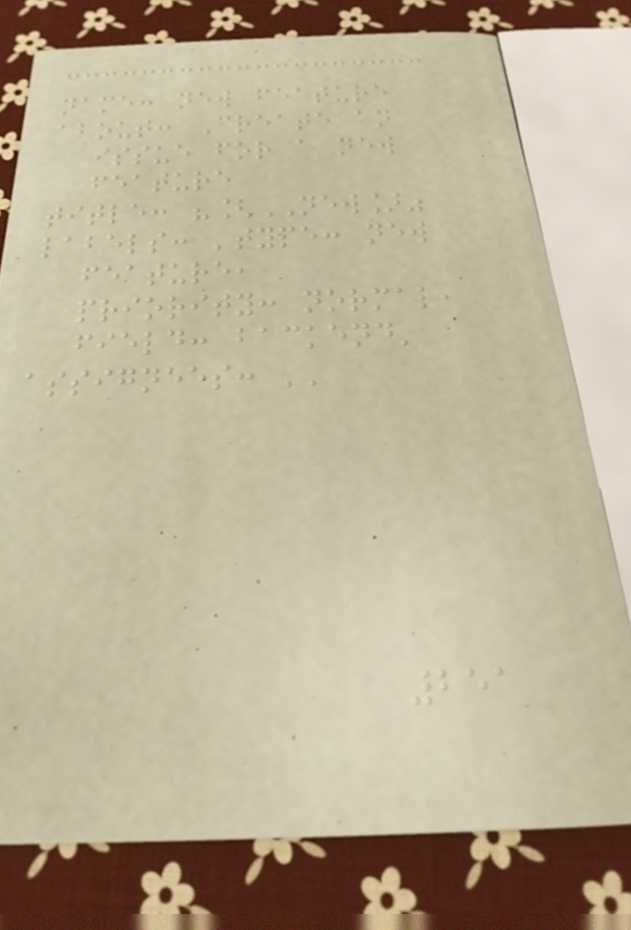name: new feature
about: Create an
issue for a new
feature
title: "[NEW]"
labels: 'type: new
feature,
priority: normal,
field: backend'
assignees: ''
251
